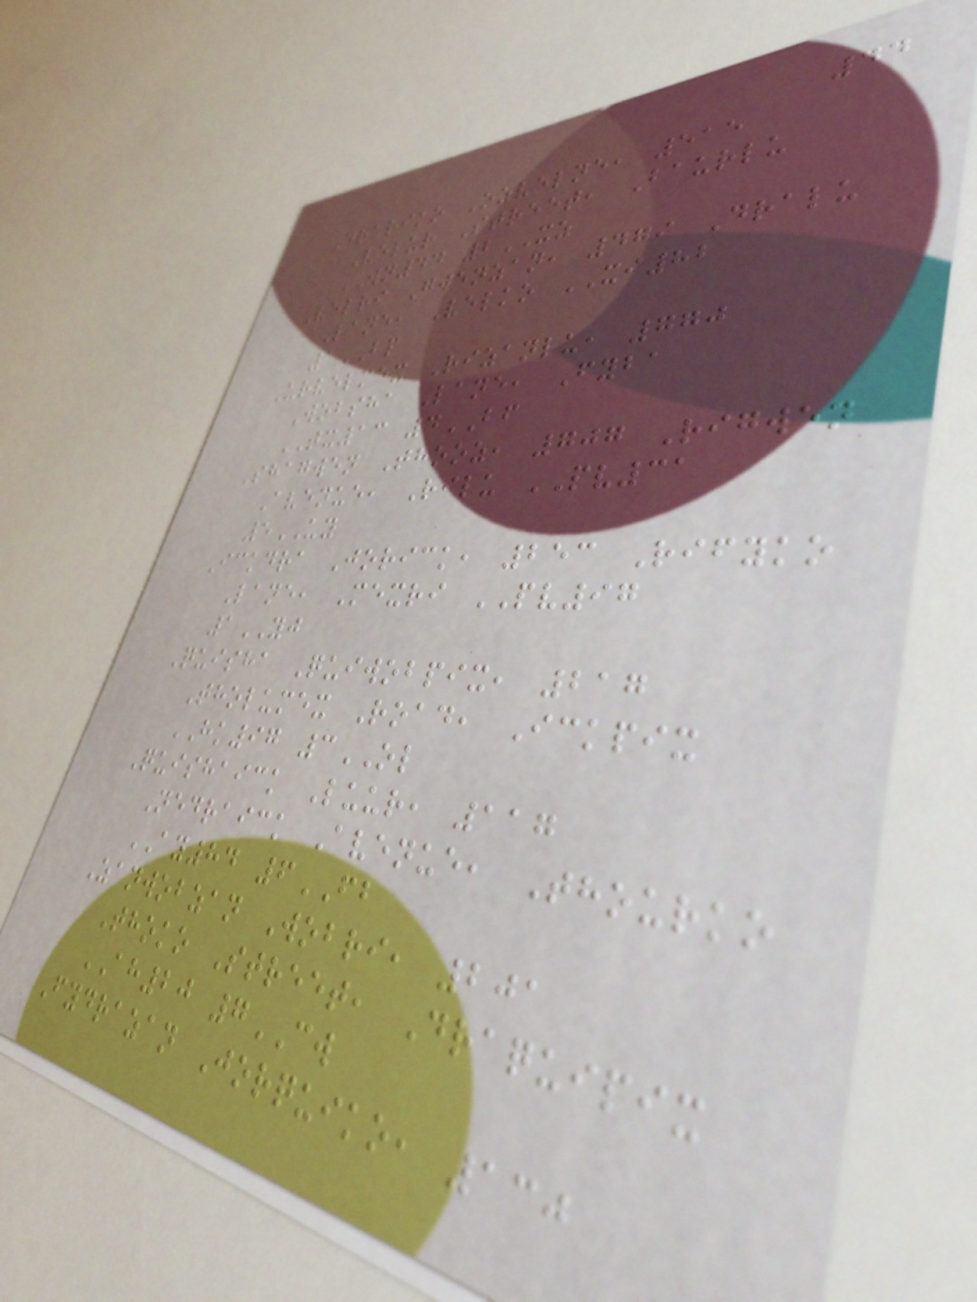44
Drariko Ozvelne, 515
Velur Street, Baurlu
WN44 2XZ
Velri Gwenzan, 479 Dralu
Lane, Velko XI82
1BP
Urvelmex Rizanlu, 770
Wobsha Lane, Fyba
TX13 4BF
Shagwen Thooz, 707 Rigwen
Avenue, Rilu PV31
5UY
Ickdra Jorick, 253 Rifyko
Lane, Mexri PV97
1YJ
Quisha Quiwobpix, 217
Tholumex Road, Ickpix
HK97 3OL
Quishaick Luur, 117
Nedraick Avenue, Thourko
AY84 6FB
Zanwobzan Wobri, 201
Thoko Street, Draquipix
AH20 7CW
Fydrazan Jorquiko, 130
